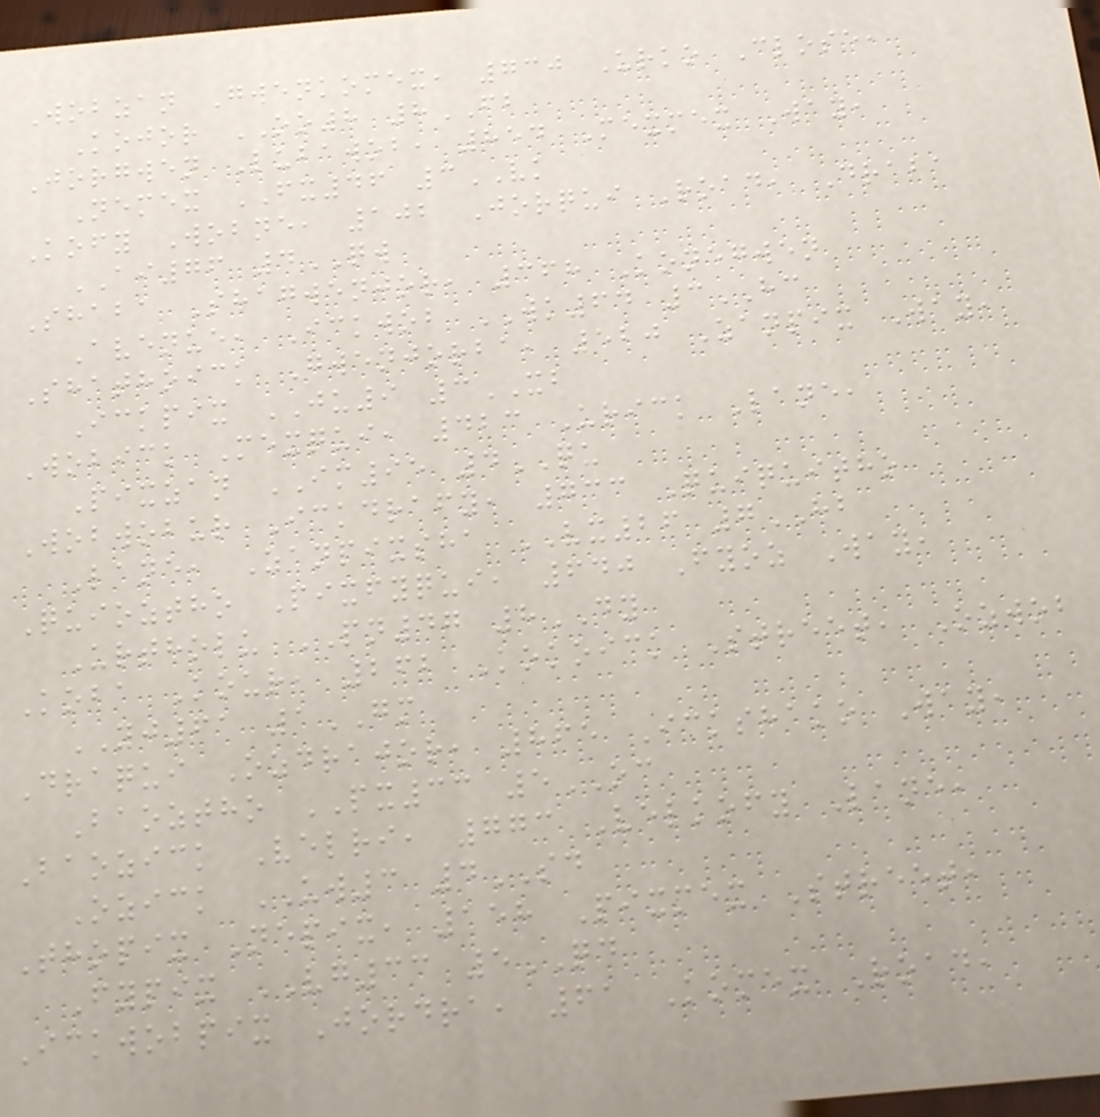Wobzan Gwenkomex, 730 Urko Close,
Kojor OO8 8FB
Jorgwen Lubawob, 854 Mexmex Way,
Nemex FX46 3VK
Kofy Wobne, 102 Jorqui Road, Draba
AI76 4QW
Shaba Shagwenjor, 368 Konegwen
Avenue, Ickwob WK64 3HC
Shathoick Gwenjorba, 520 Zanpix Way,
Ickpix JU9 3XB
Wobick Mexqui, 423 Urick Lane,
Pixzan IM95 4QU
Wobwobur Ickdrafy, 733 Quiquitho
Lane, Zanpixsha VX26 7HB
Quioztho Pixfyqui, 640 Fyoz Way,
Urtholu PN47 8DY
Koba Kour, 262 Kokoick Street, Ozwob
YJ61 1GM
Draqui Ozdrajor, 865 Ickshako Way,
Baoztho PX33 5OC
Baozick Velri, 773 Velkofy Lane,
Ozick UW3 4SD
Thopix Nepix, 158 Pixmex Street,
Fypix VG33 5QD
Ickwobpix Jordra, 61 Komex Road,
